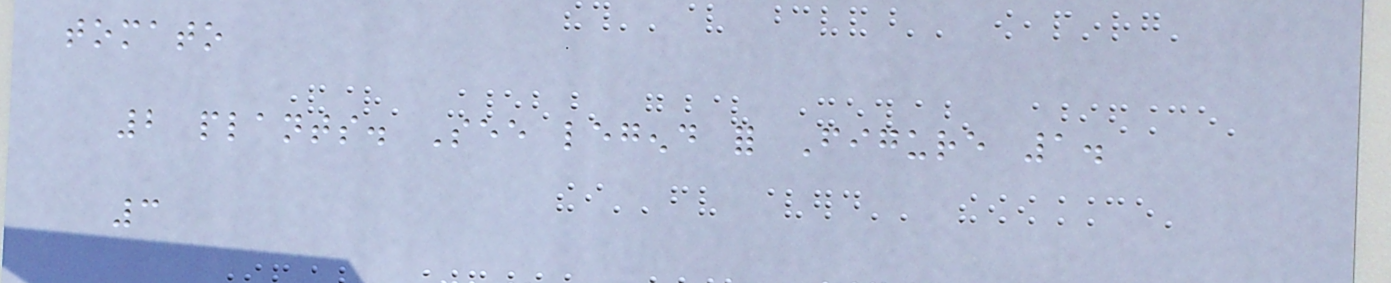tomato
2 plants. See legend for Figure 1.
3
